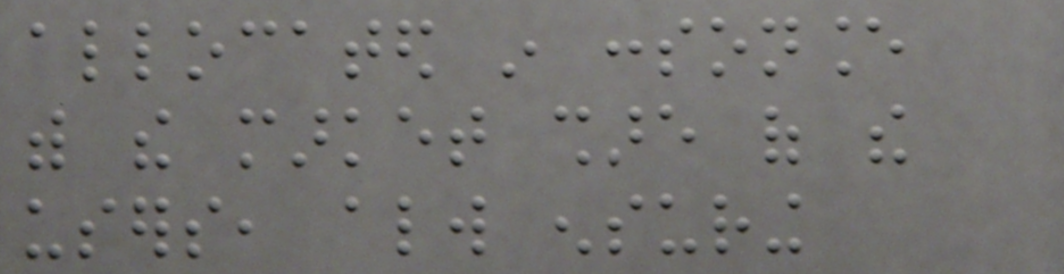allocated in consonance
with the market share of the
users, always ensuring
